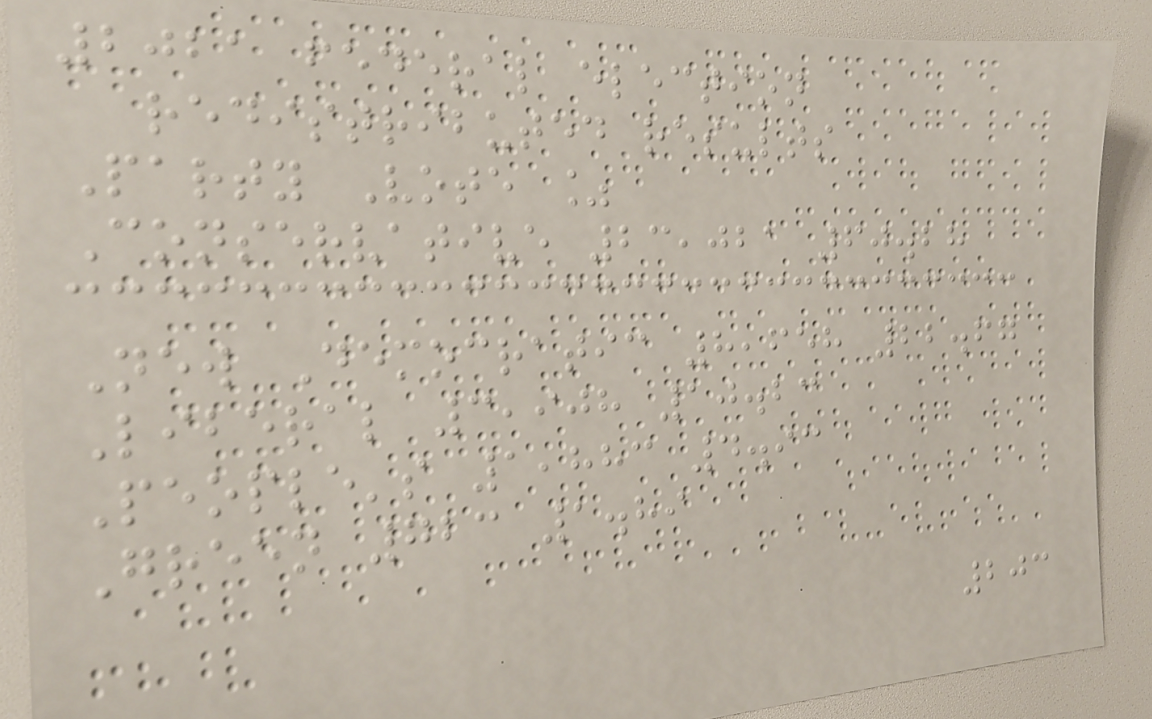2021 federal election
redistributed results
Party Vote %
Conservative 23,021 60.28
New Democratic 8,658 22.67
Liberal 3,908 10.23
People's 1,883 4.93
Green 723 1.89
203
